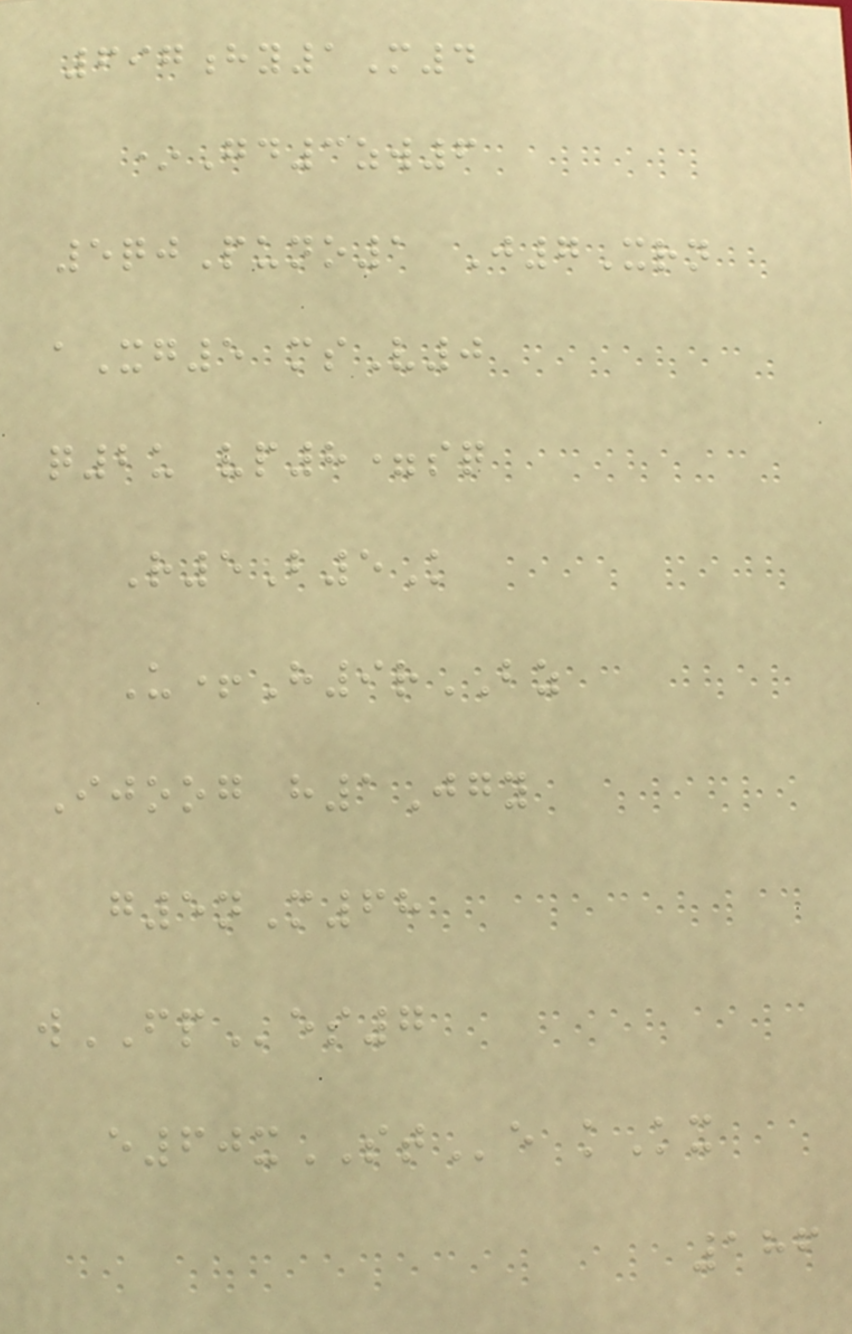697hy1M4
*Gd3zw6
5qjPuno1 J7Xrn
aXg5 msV0
q2u vp8=sq
R5B5K
U+H9rBZ
Ijoog h1Jgy
g5nM68
wFPes7
e60xSTe kKx
186
